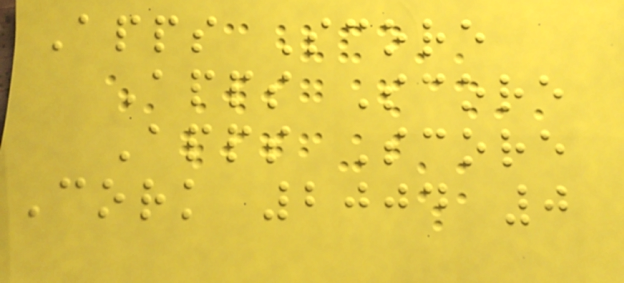Apps Score
Apps Score
Apps Score
Cork 2004 0
